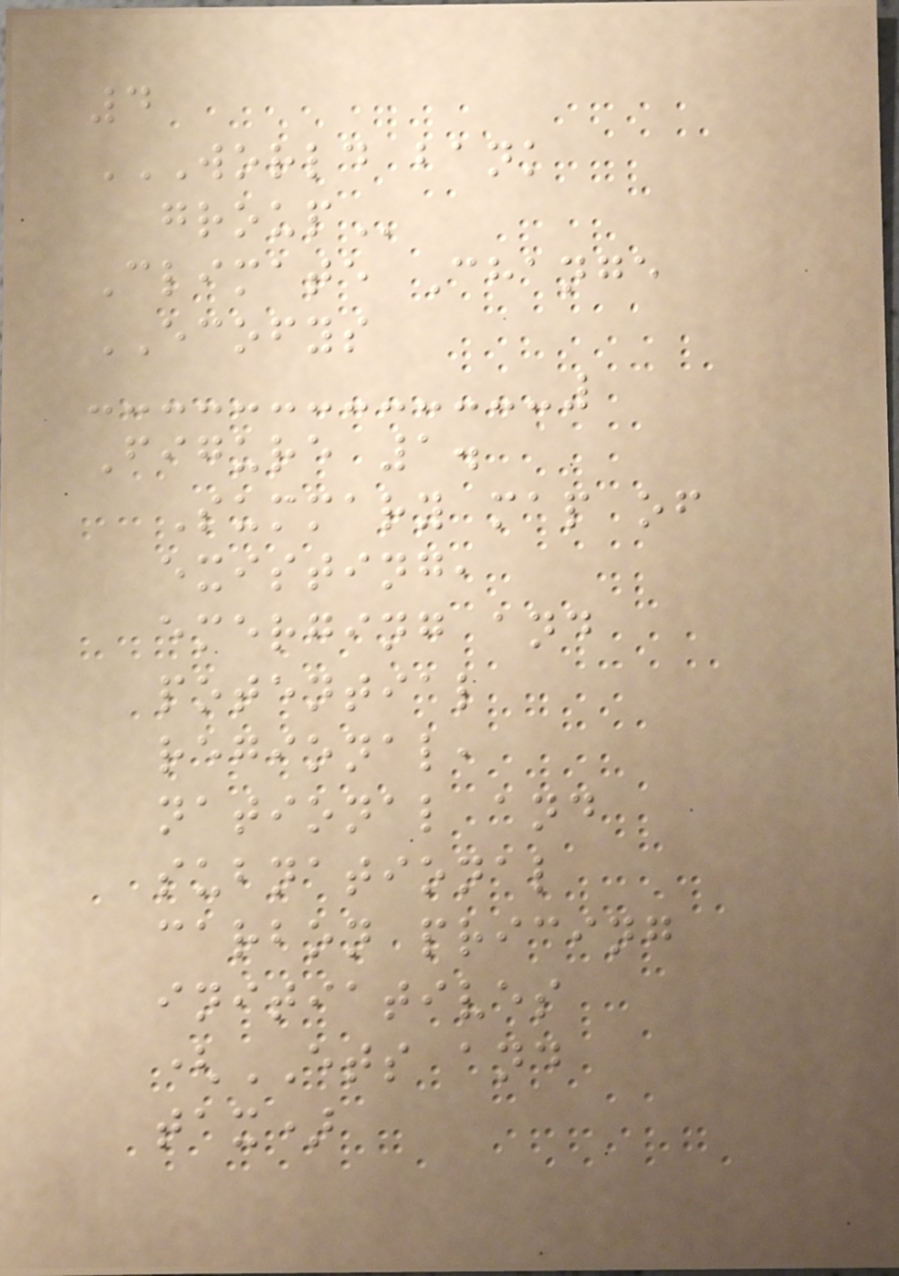4
WORLD BANK
GROUP
Climate Change
ECOFYS
Figure 1.
Summary map of
existing,
emerging and
potential
regional,
national and
subnational
carbon pricing
initiatives
(ETS and
tax)
